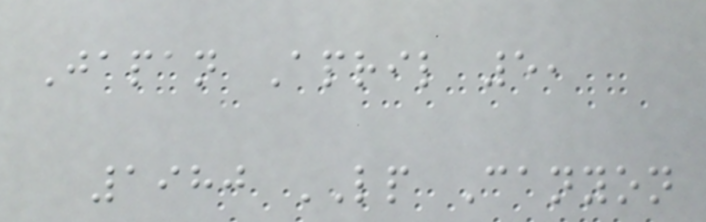Japan April 5,
1980 LP Canyon
